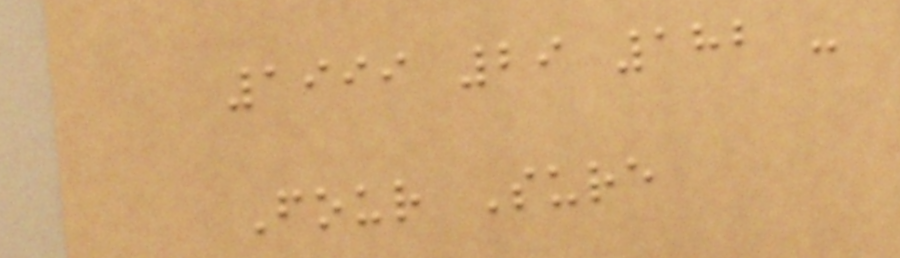1999 29 182 -
Four Sure
